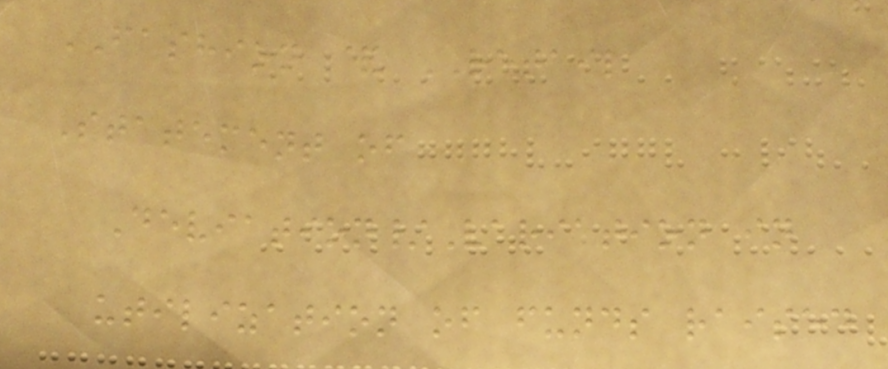FASHION & RETAIL
Statement of
Deviation/Variation in
utilization of funds raised
